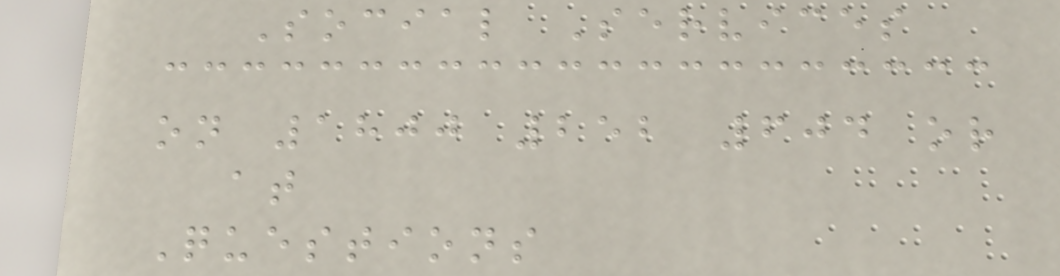Social Services
on 1800 252 604 or
at
Questions
